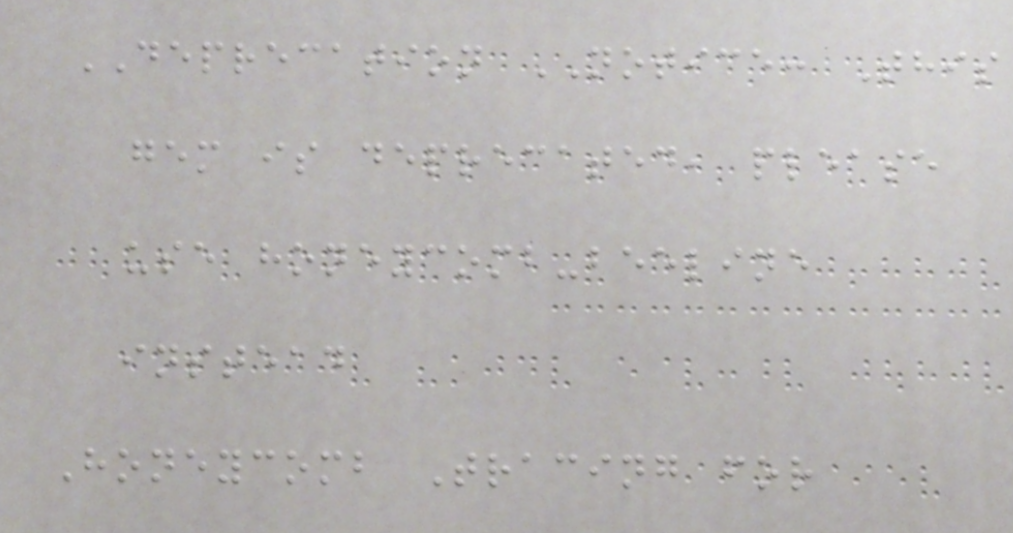DEPRECATION NOTICE: This
gem is deprecated, please
use honeycomb-beeline
instead
Honeycomb Tracing for
